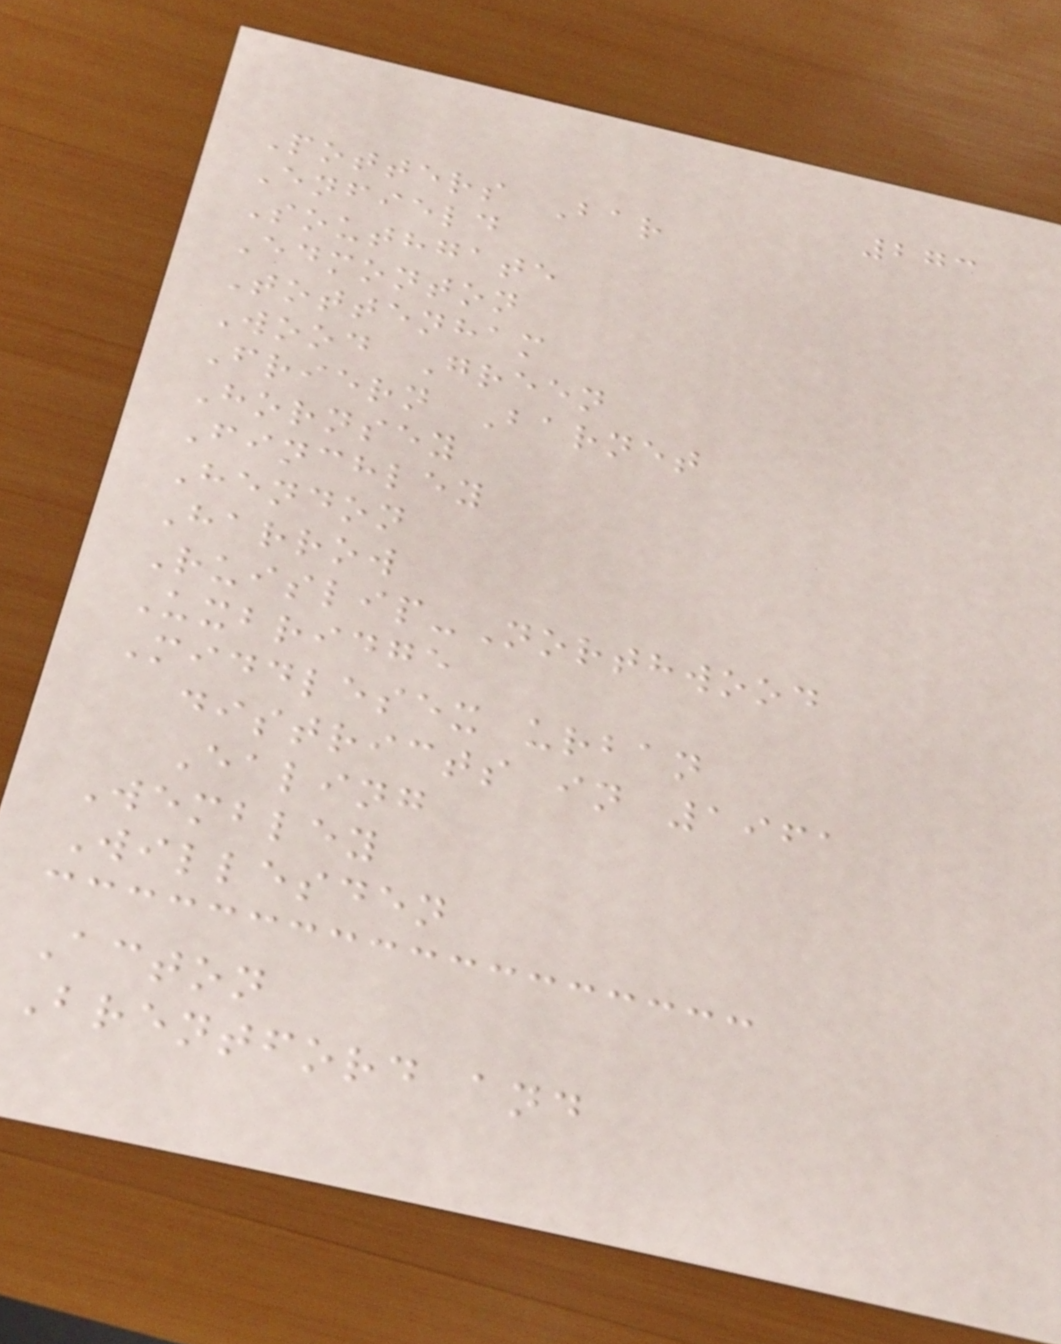273
Potters Bar
Enfield
Southgate
Edmonton
Tottenham
Wood Green
Friern Barnet
Hornsey
Finchley
Hendon
Harrow
Ruislip-Northwood
Uxbridge
Middlesex urban
districts in 1961
Ealing
Wembley
Willesden
Acton
Brentford and
